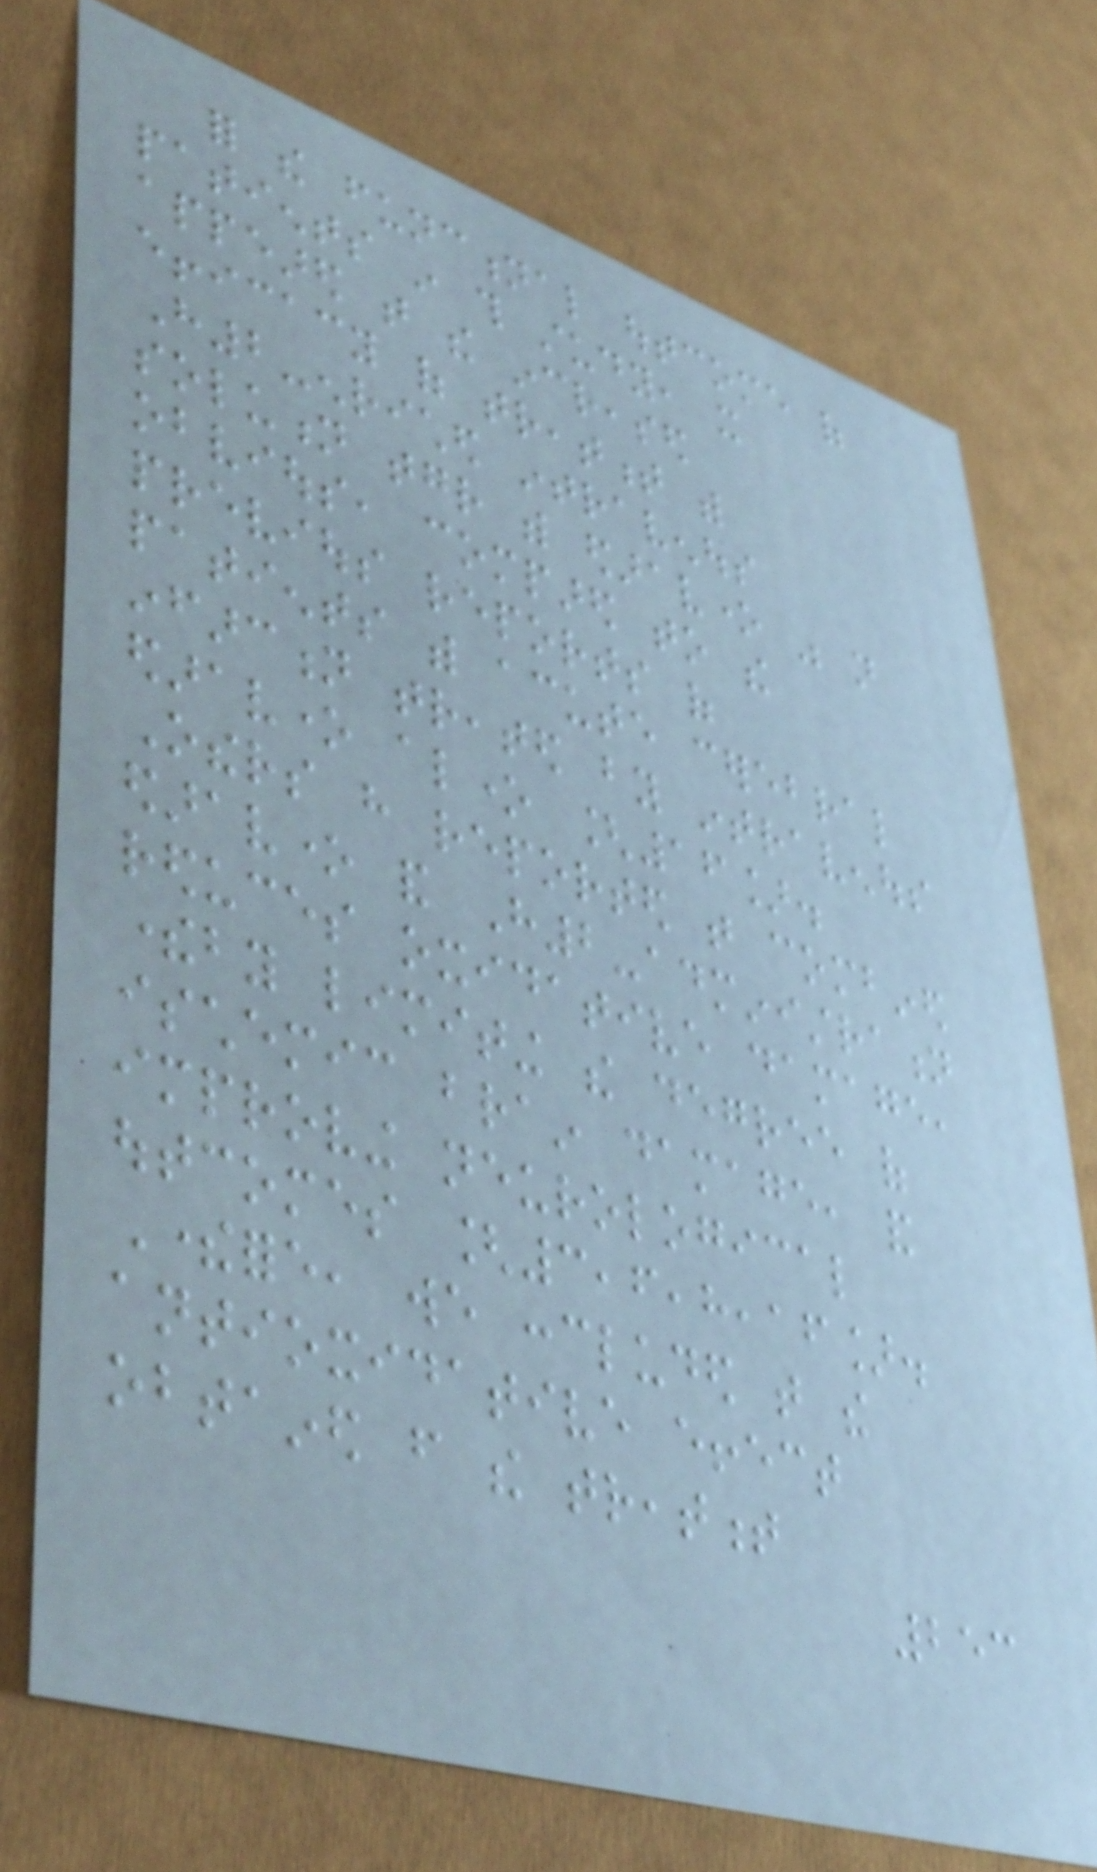for the functional outcome of
patients in this study, it
appeared that the increased
efficacy of treatment with
H2-enriched intravenous
solution together with edaravone was not
obvious, compared to the
previous reports of
patients with acute cerebral
infarction treated by intravenous
edaravone alone [16].
Others have reported that combined
edaravone and H2-administration
reduces oxidative damage,
thereby limiting the degree of
ischemic brain damage, and
improving neurological
outcomes [3,6,8,16].
Therefore, we concluded that the
antioxidative effect
obtained from the treatment
253
